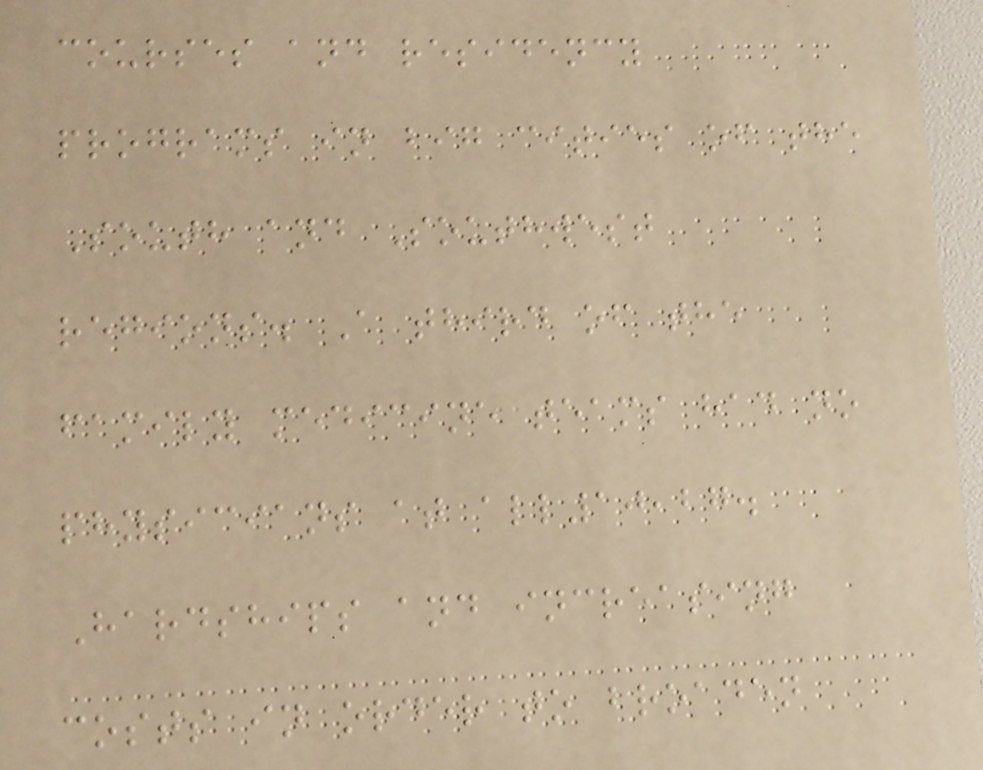courses and residency
programs in big cities of the
South and Southwest
regions. A third of the
family medicine teams had no
physicians at all10,27.
Hardships and increasing
costs in order to broaden
